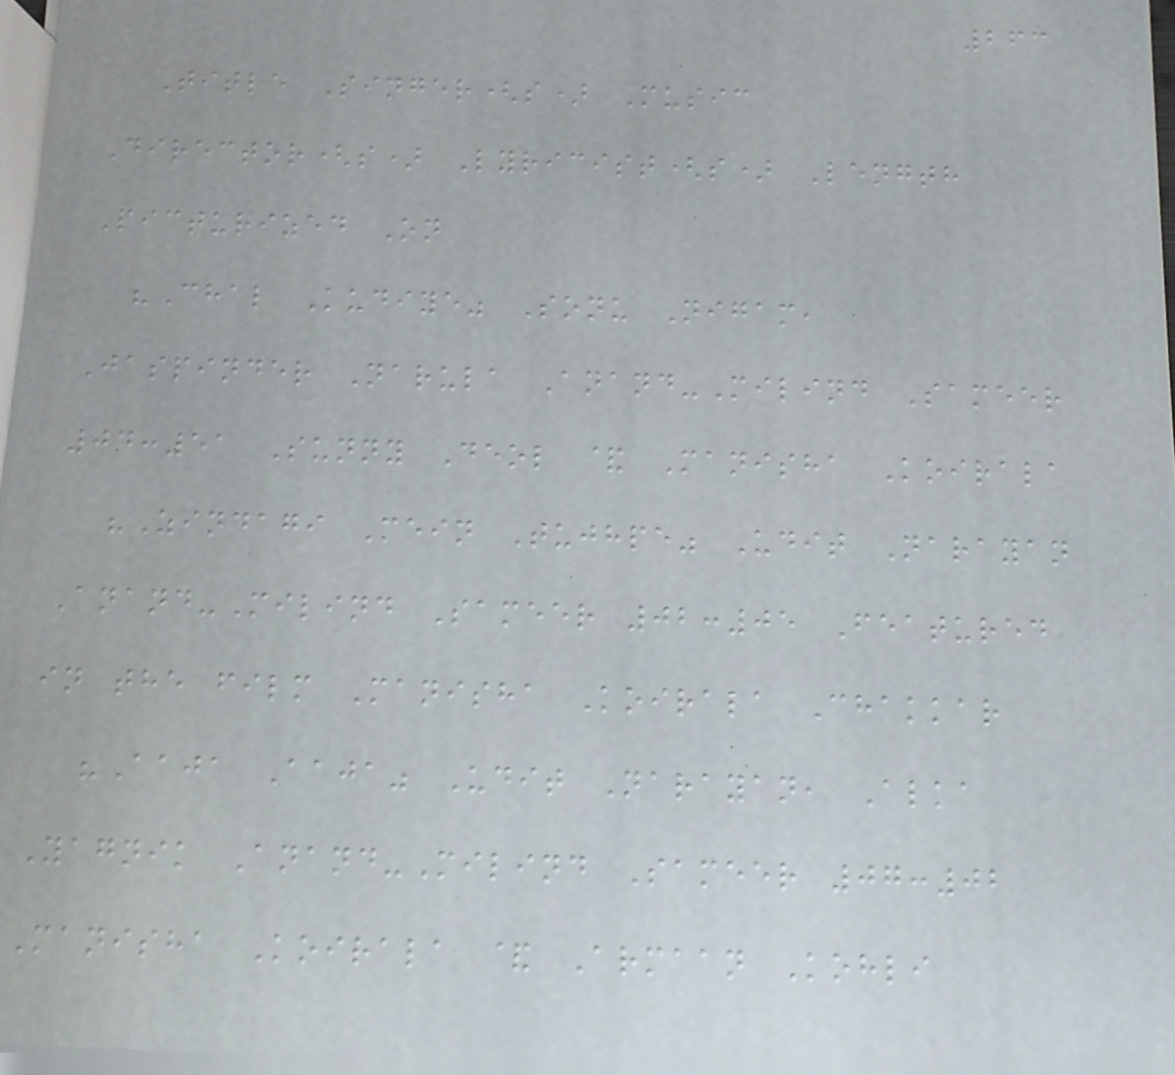263
Title Singer(s) Music
Director(s) Lyricist(s) Length
Picturized On
"Chal Kudiye" Sonu Nigam,
Jaspinder Narula Anand-Milind Sameer
04:51 Sunny Deol & Manisha Koirala
"Zindagi Mein Tujhpe" Udit Narayan
Anand-Milind Sameer 02:05 Featured
in the film Manisha Koirala Chakkar
"Aaja Aaja" Udit Narayan, Alka
Yagnik Anand-Milind Sameer 07:02
Manisha Koirala & Armaan Kohli
